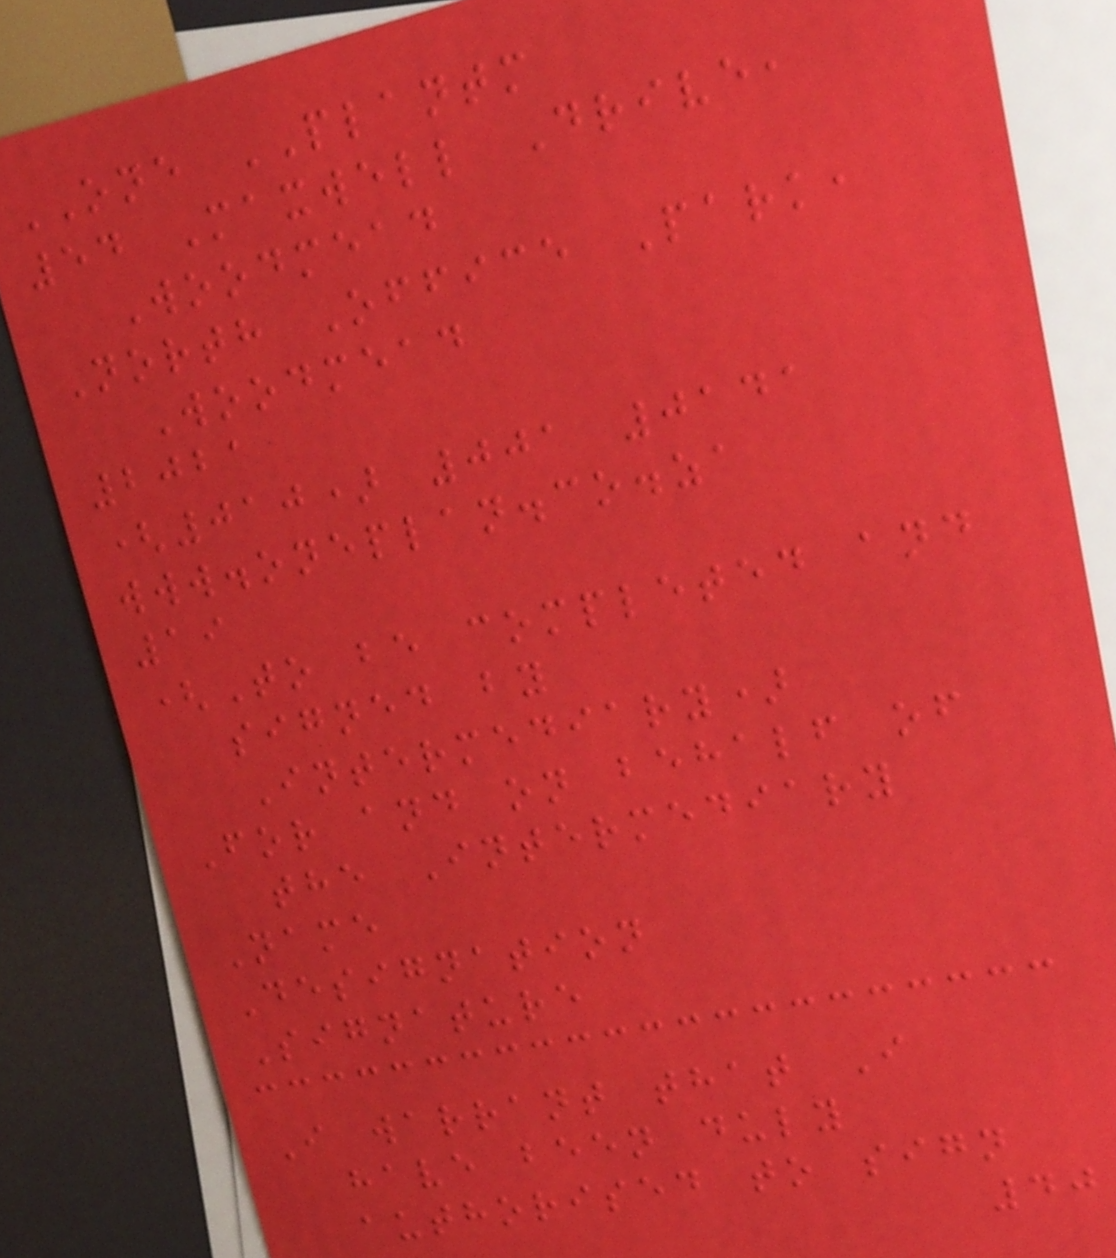ONE PLANTM
54 Maxwell Drive,
Woodmead
North Office Park,
Woodmead
2021
(010) 001 0141
www.oneplan.co.za
19
(To be completed and
signed by
Intermediary)
For and on behalf of
the Intermediary
Name
Designation
Signature
I warrant that I
have been duly
authorised to sign
40
